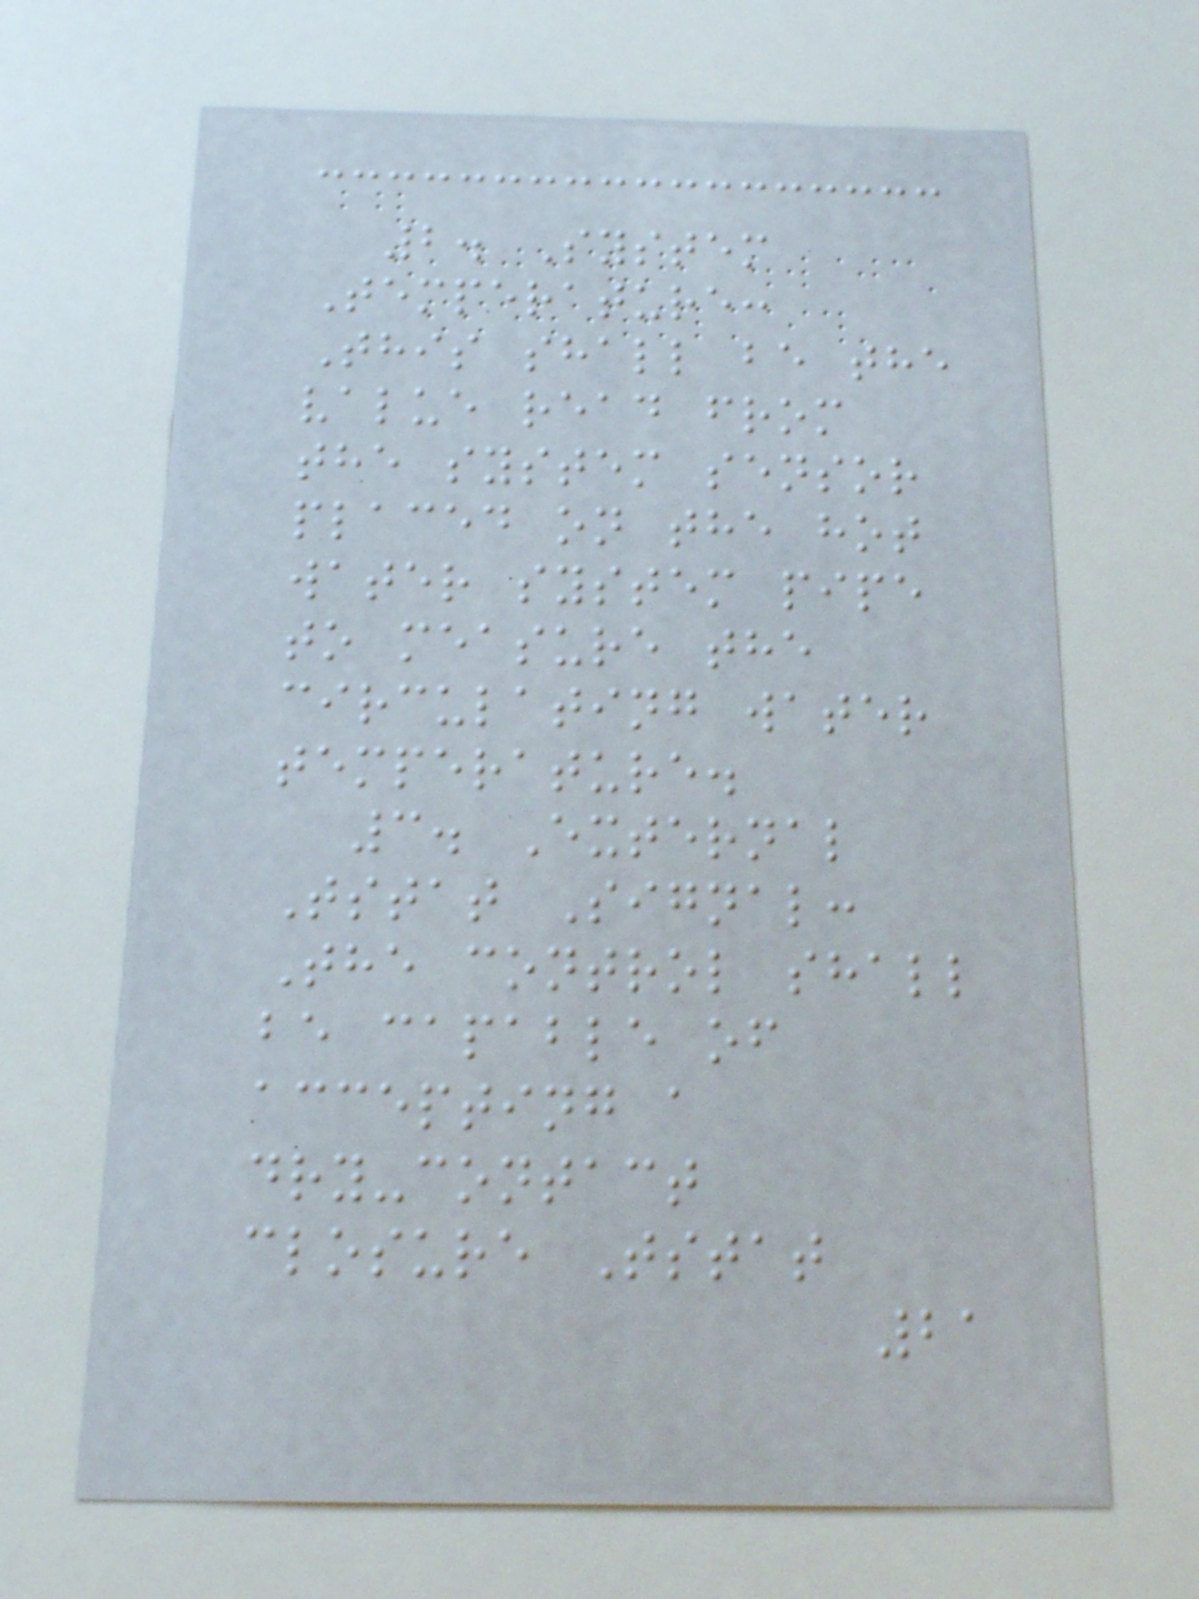2. System
Temperature:
This shall be the
value read from
the system sensor
placed on the hot
water system pipe
to measure the
circulating water
temperature.
3. External
Tstat Signal:
The control shall
be capable of
accepting a
dry-contact
closure Tstat
21
